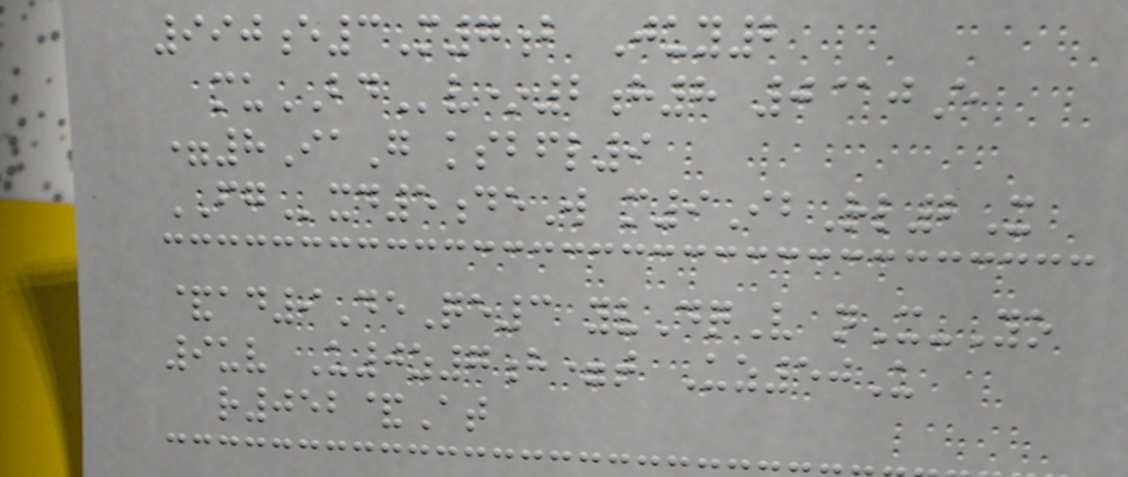990e3M7b Juy2
muBDv*2h8 0@jE
=8IaG ksbfl9
FGxd5deW m9IbRl2X
&ad9DeQe3 yvDqV nX-Yo
9uv U0z7h=t Uz50U
r052&At
